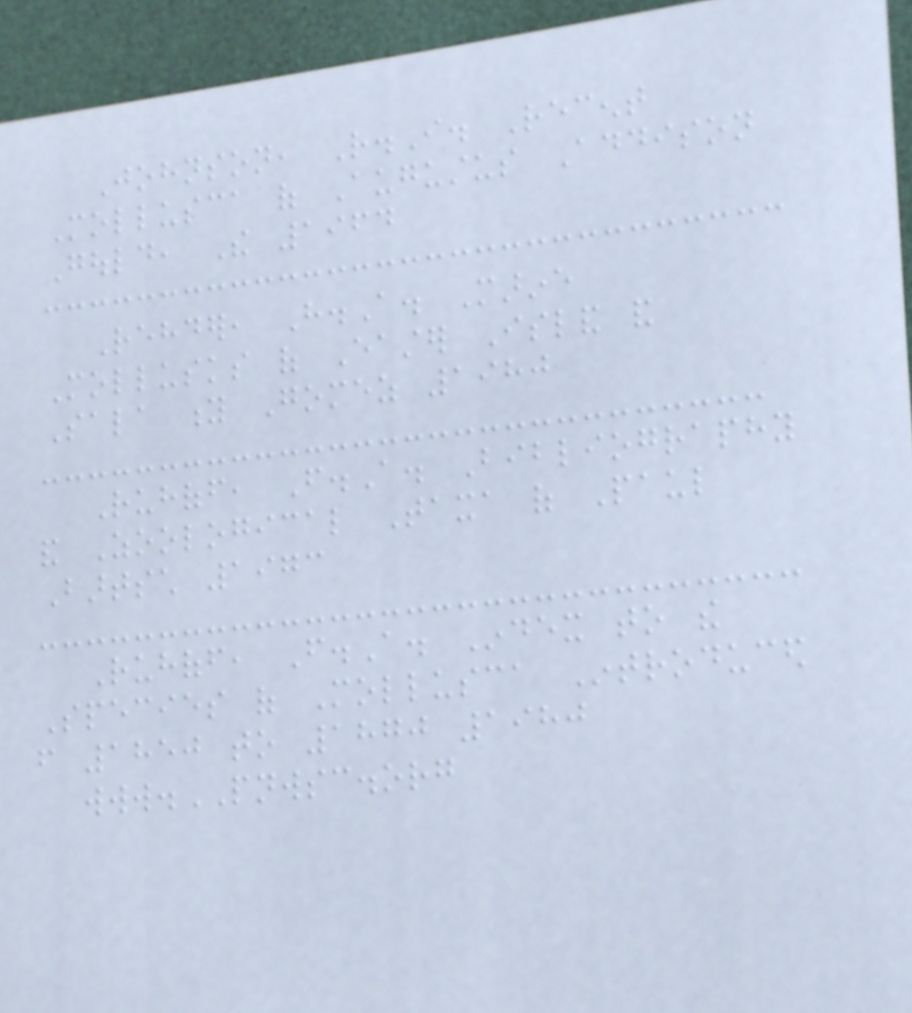Johnson, R.I. Recent
Mollusca of Augustus Addison
Gould, The 1964
Rehder, H.A. Marine
Mollusks of Easter Island and
Sala y Gomez 1980
Ruhoff, F.A. Bibliography
and Zoological Taxa of Paul
Bartsch 1973
Ruhoff, F.A. Index to the
Species of Mollusca Introduced
from 1850 to 1870 1980
www.PNWSC.org
